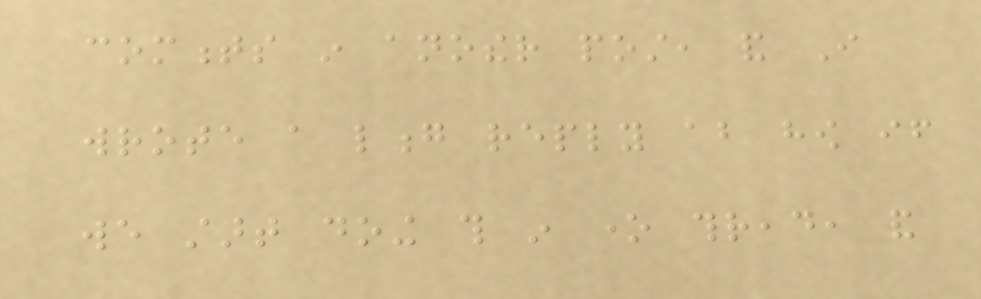comments in another post, and I
wrote a long reply about how if
we start doing this in one thread, and
